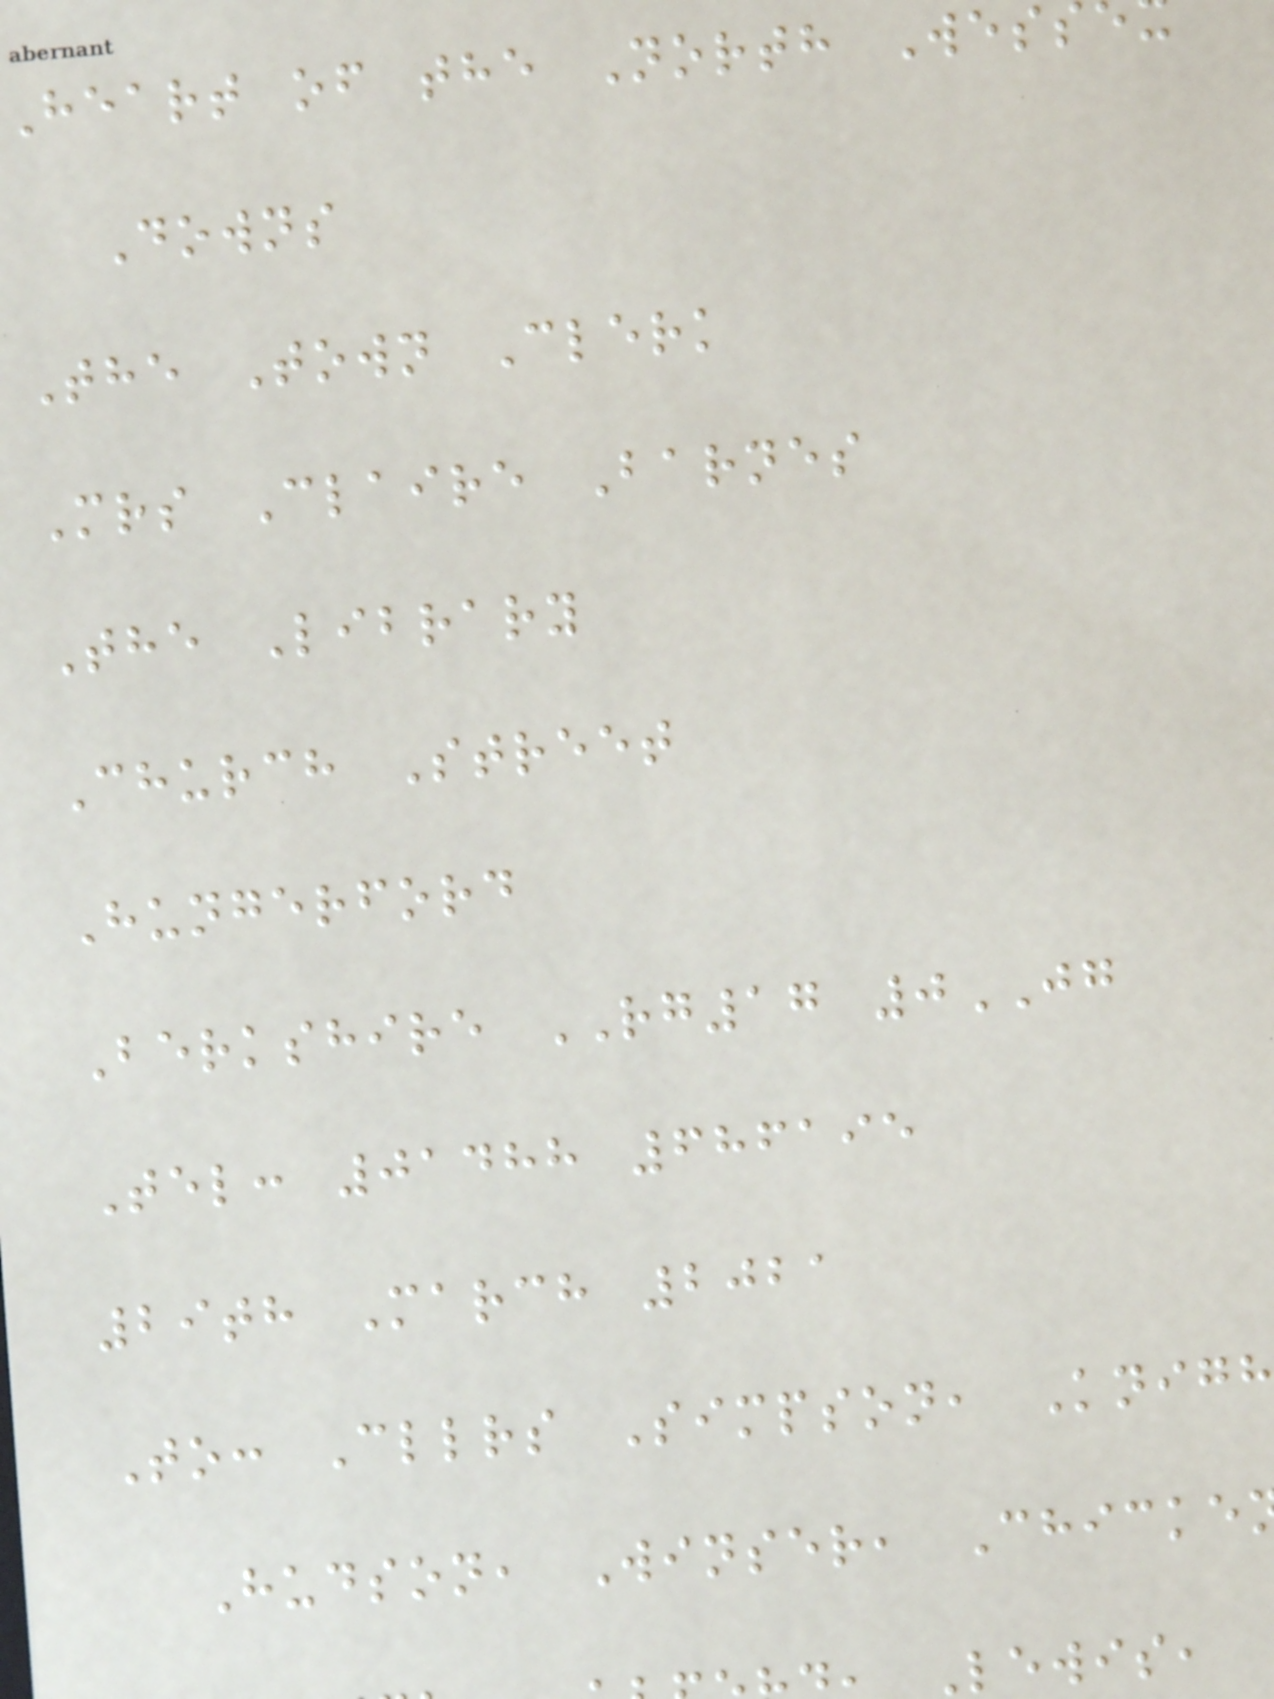Heart of the North Wess
Downs
The Town Clerk
Mrs Claire Barnes
The Library
Church Street
Hungerford
Berkshire RG17 0JG
Tel: 01488 686195
29th March 2021
To: Cllrs Simpson, Knigh
Hudson, Winser, Chicke
Lewis,
